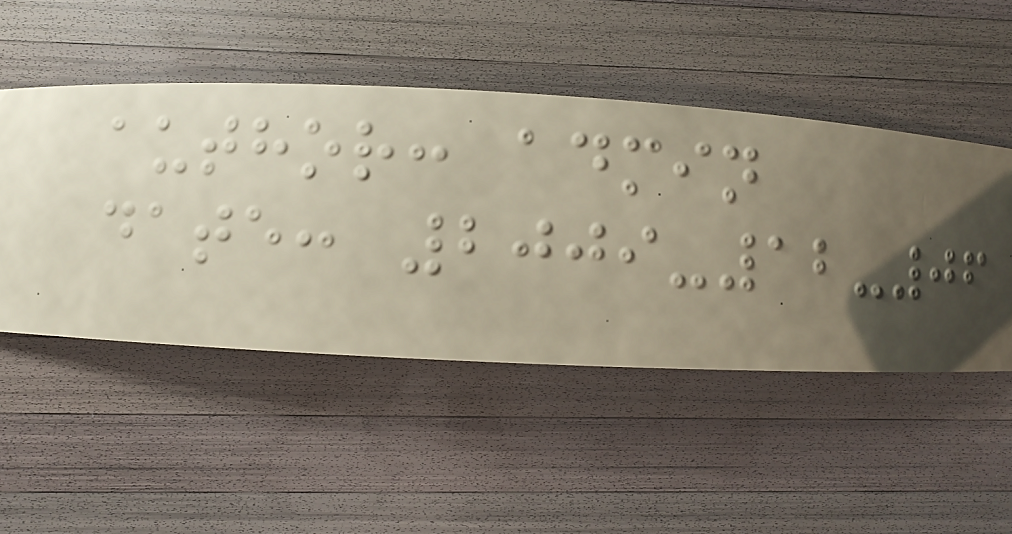author: admin
date: 2009-12-06
